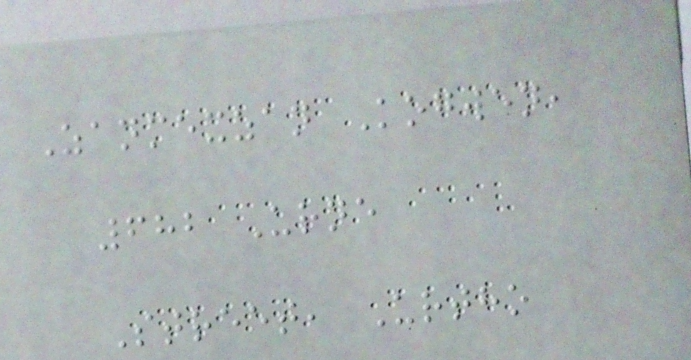Zanmexzan Kogwen,
682 Urne
Street, Urtho
